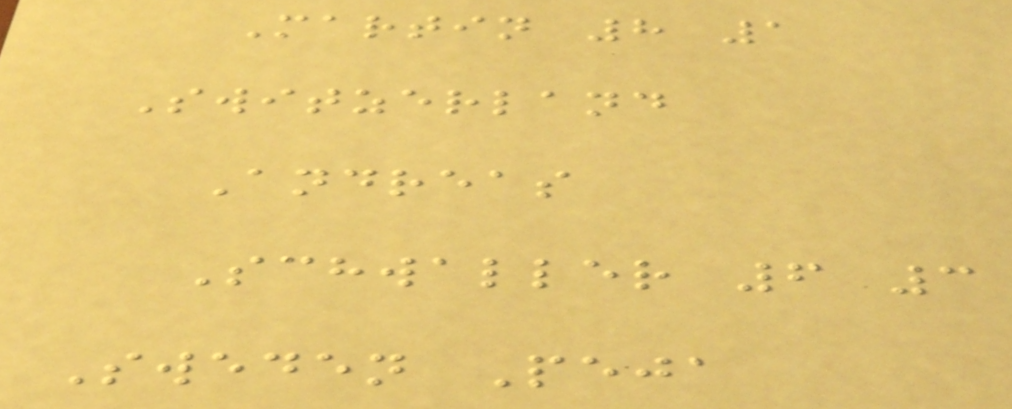Martin 8 1
Switzerland
Andreas
Schwaller 6 3
Sweden Peja
